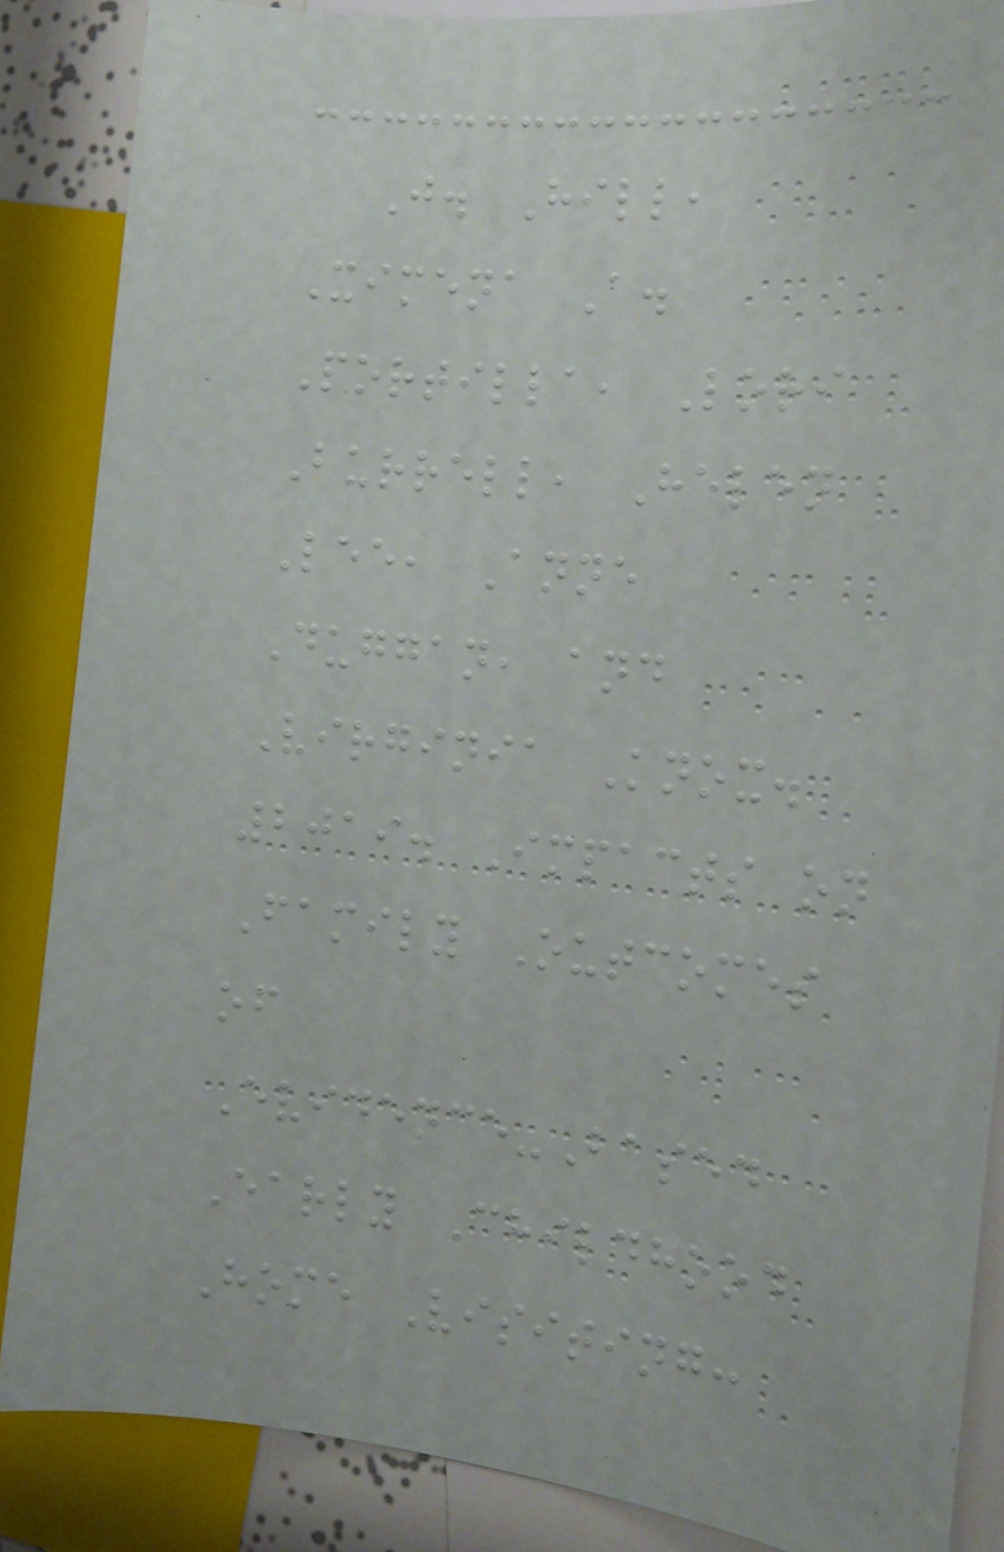J. Hill,
Ximena A.
Portilla, Lori
Burrell, Helen
Lee, Anne
Duggan, and
Virginia Knox.
2019. Impacts on
Family Outcomes
of
Evidence-Based
Early Childhood
Home Visiting:
